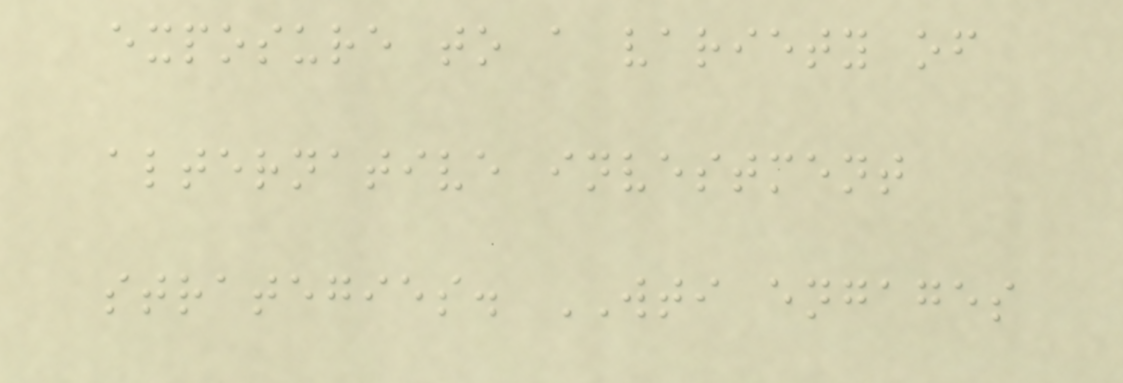exposure to a variety of
alternative investment
strategies. WTI engages
